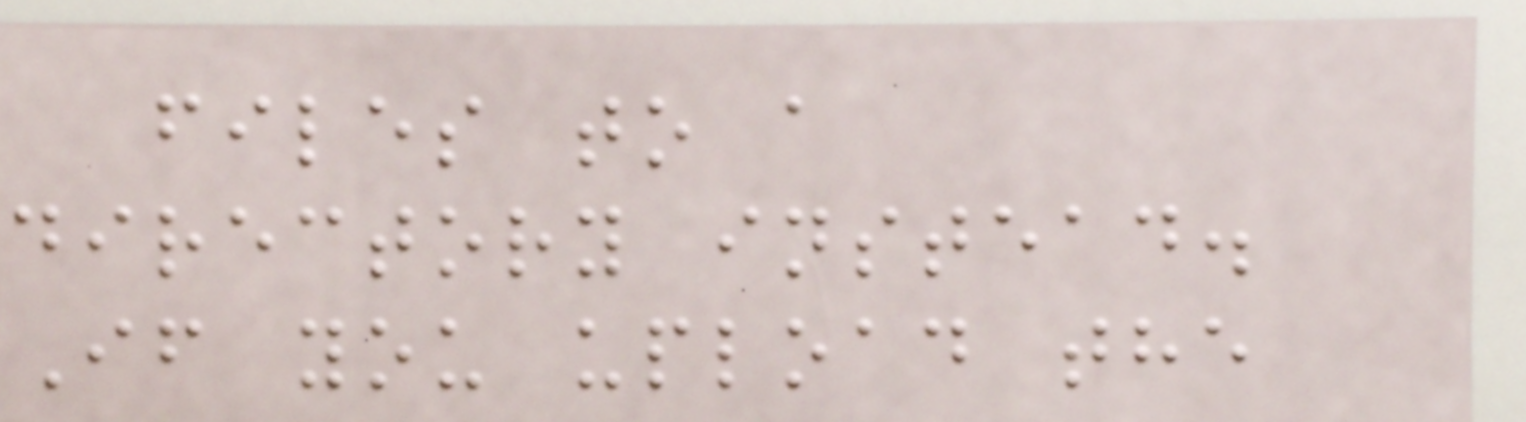files to a
directory instead.
If you upload the
